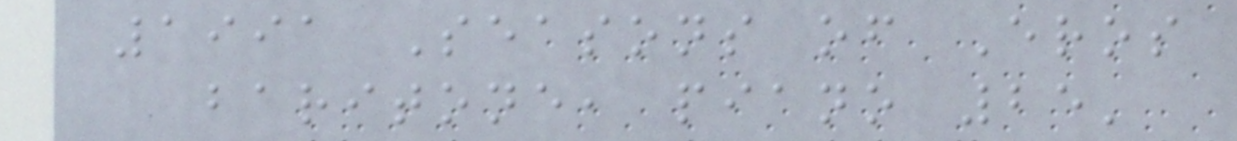1991 Seasons of Eros
baritone, piano 25'
